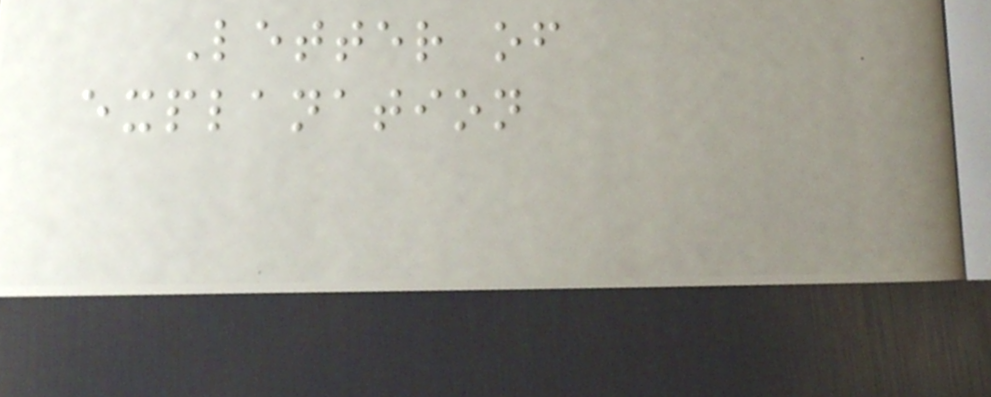Letter of
explanation
